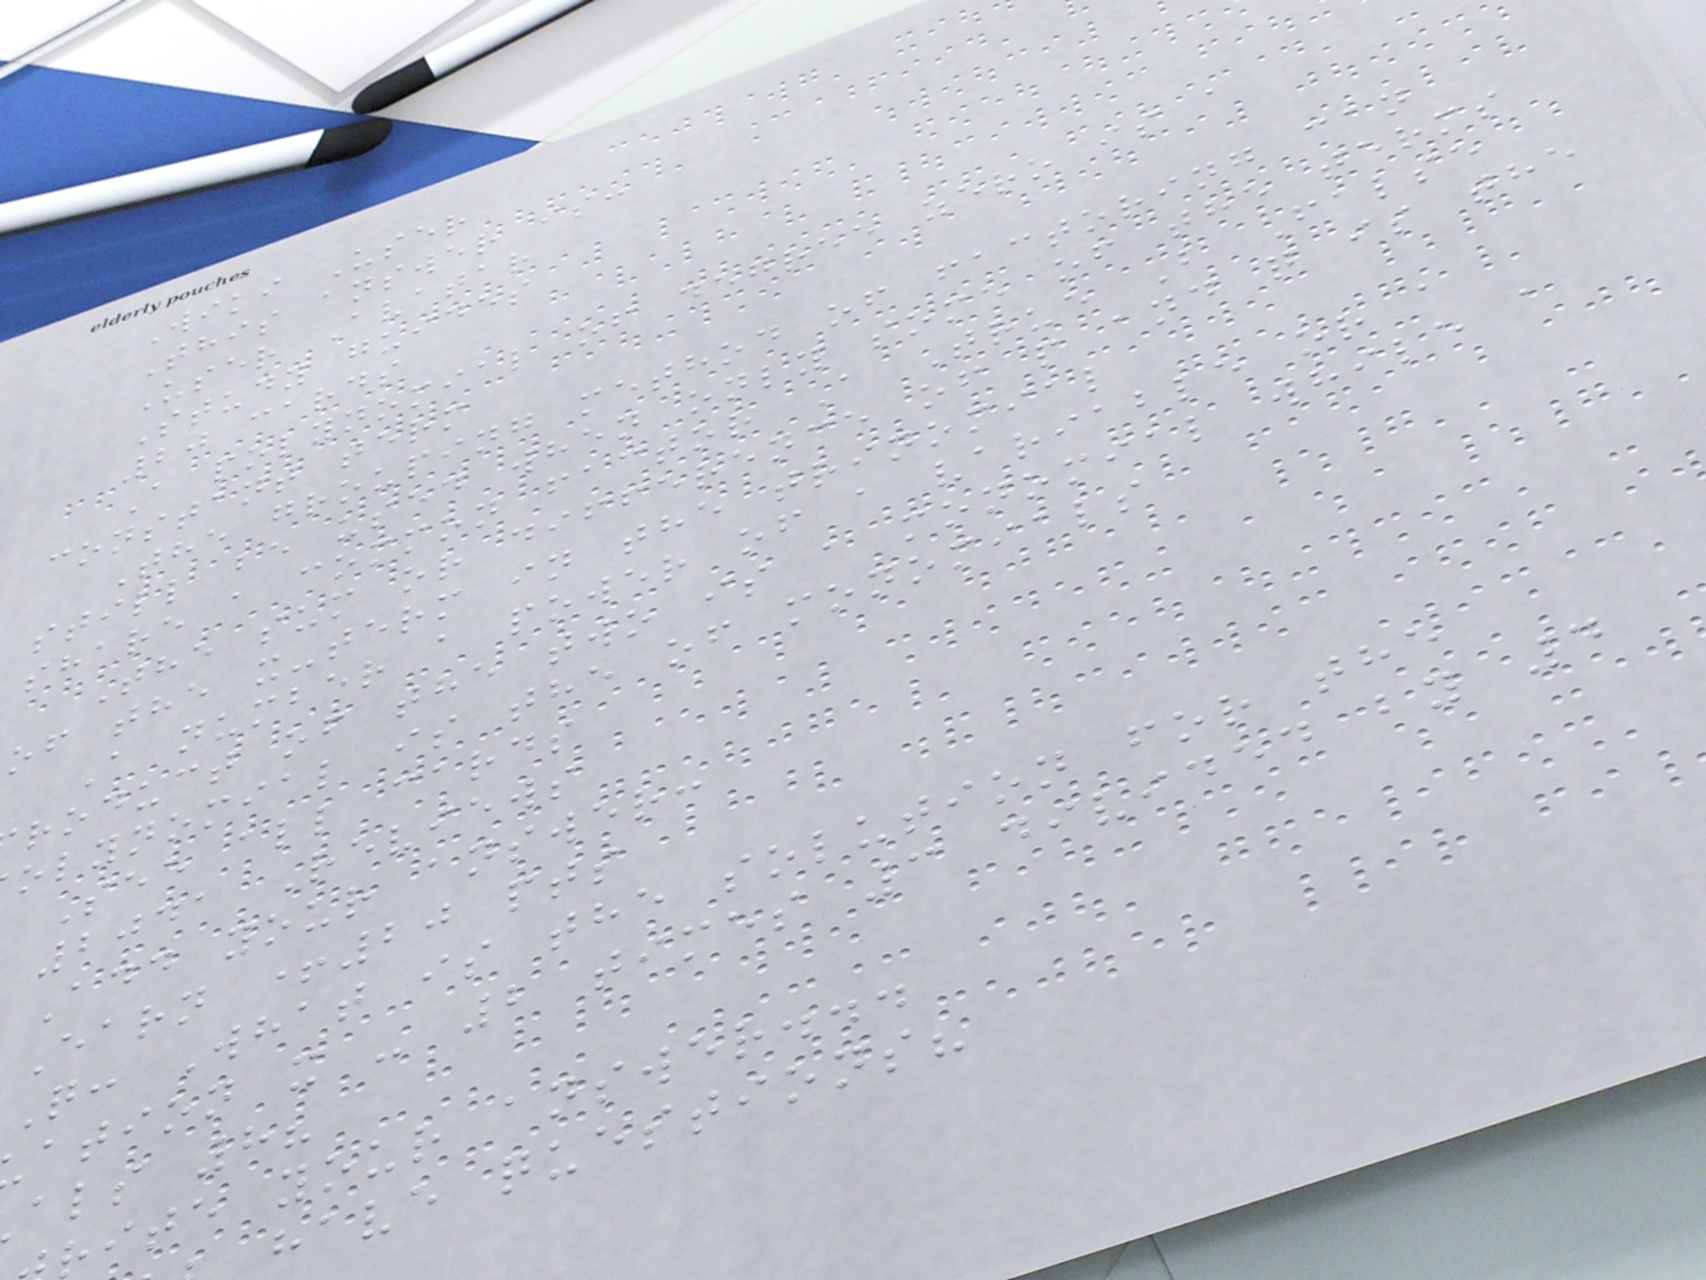Wiki User
This answer is:
User Avatar
Study guides
20 cards
A polynomial of degree zero is a
constant term
The grouping method of factoring can
still be used when only some of the terms
share a common factor A True B False
The sum or difference of p and q is the
of the x-term in the trinomial
A number a power of a variable or a
roduct of the two is a monomial while a
olynomial is the of monomials
See all cards
2041 Reviews
Add your answer:
Earn +20 pts
Q: What is the solution for the
ation x - 2 times 3 divided by 4
als 8?
ite your answer...
have questions?
